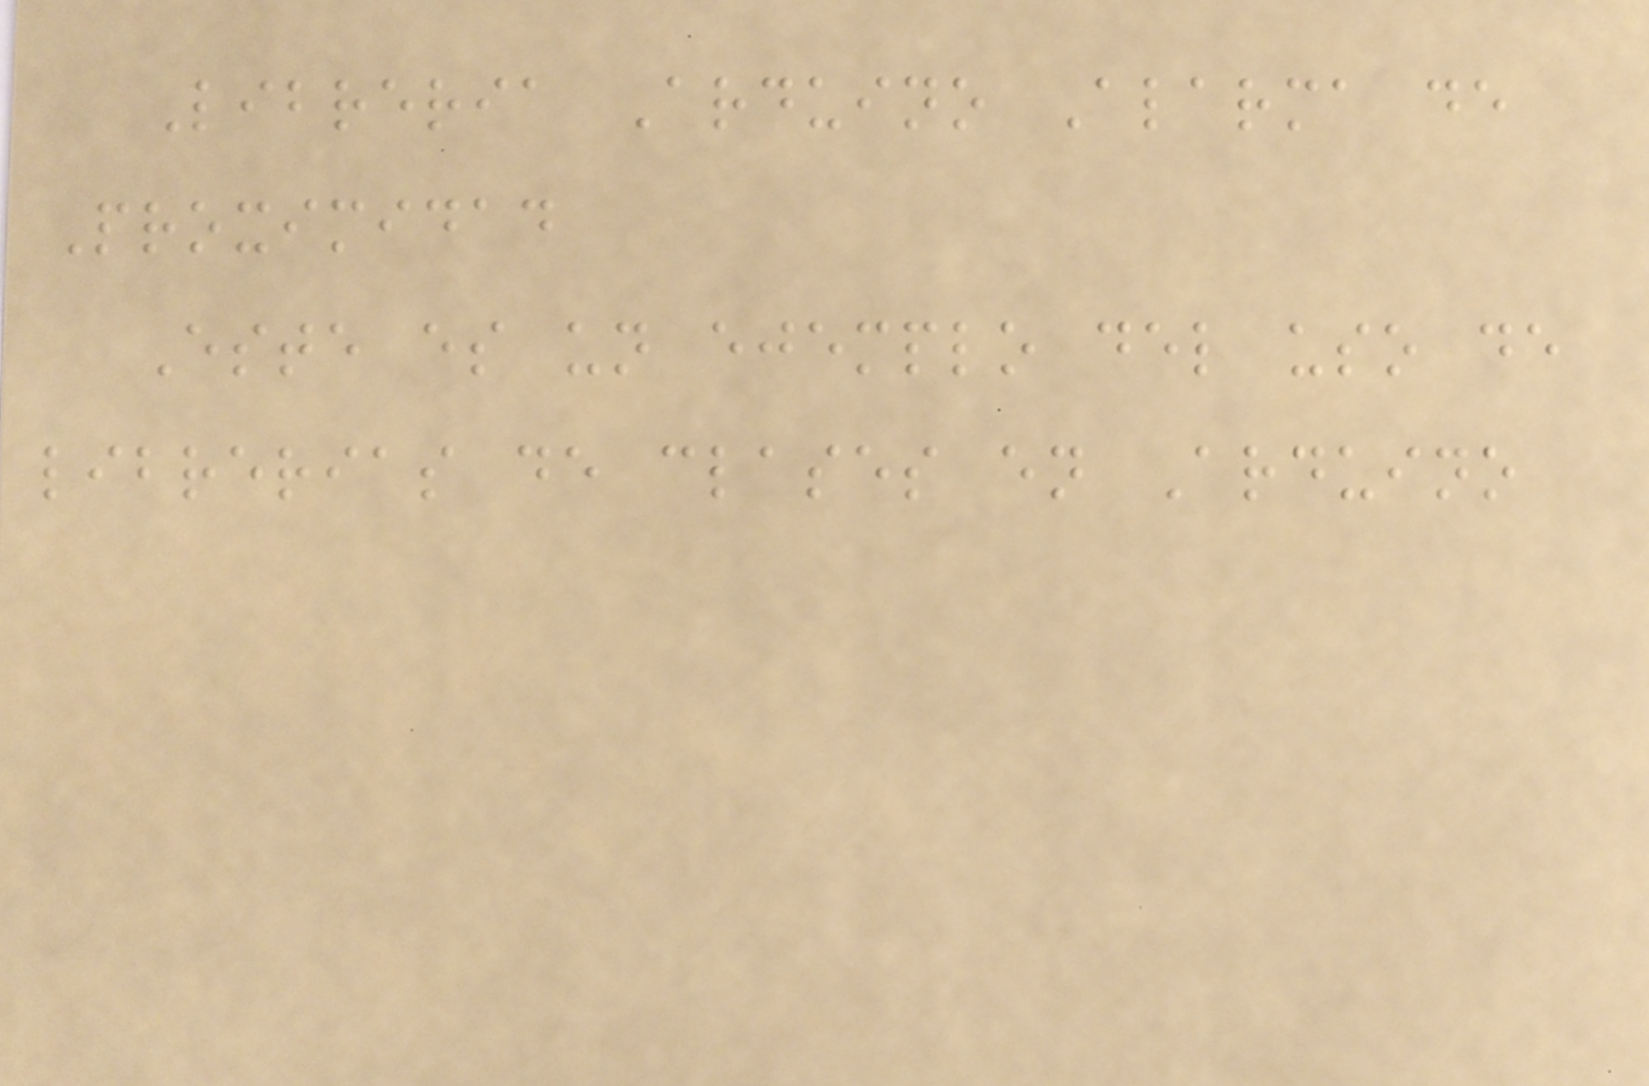Libreria Arduino Alarma de
Proximidad
Este es un ejemplo del uso de
librerias de clases en Arduino
